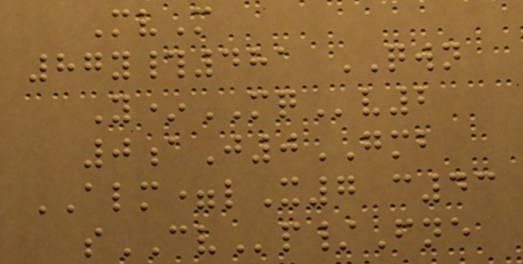MvM
87y#481 QWN
Y*MQv2
0aJ0GMB
ALM=lX7 c43
sCVp/Fne
